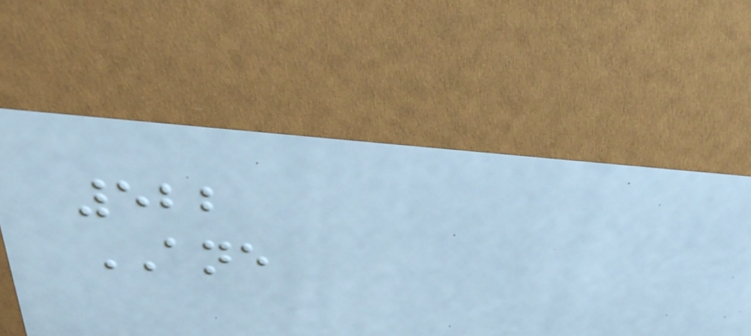522
ANE
